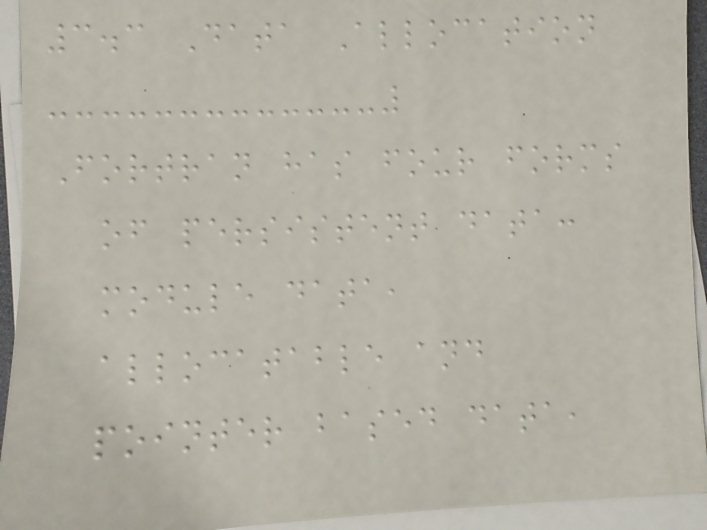3.3 Data Allocation
Fortran has four forms
of persistent data:
module data,
allocatable and
pointer based data,
